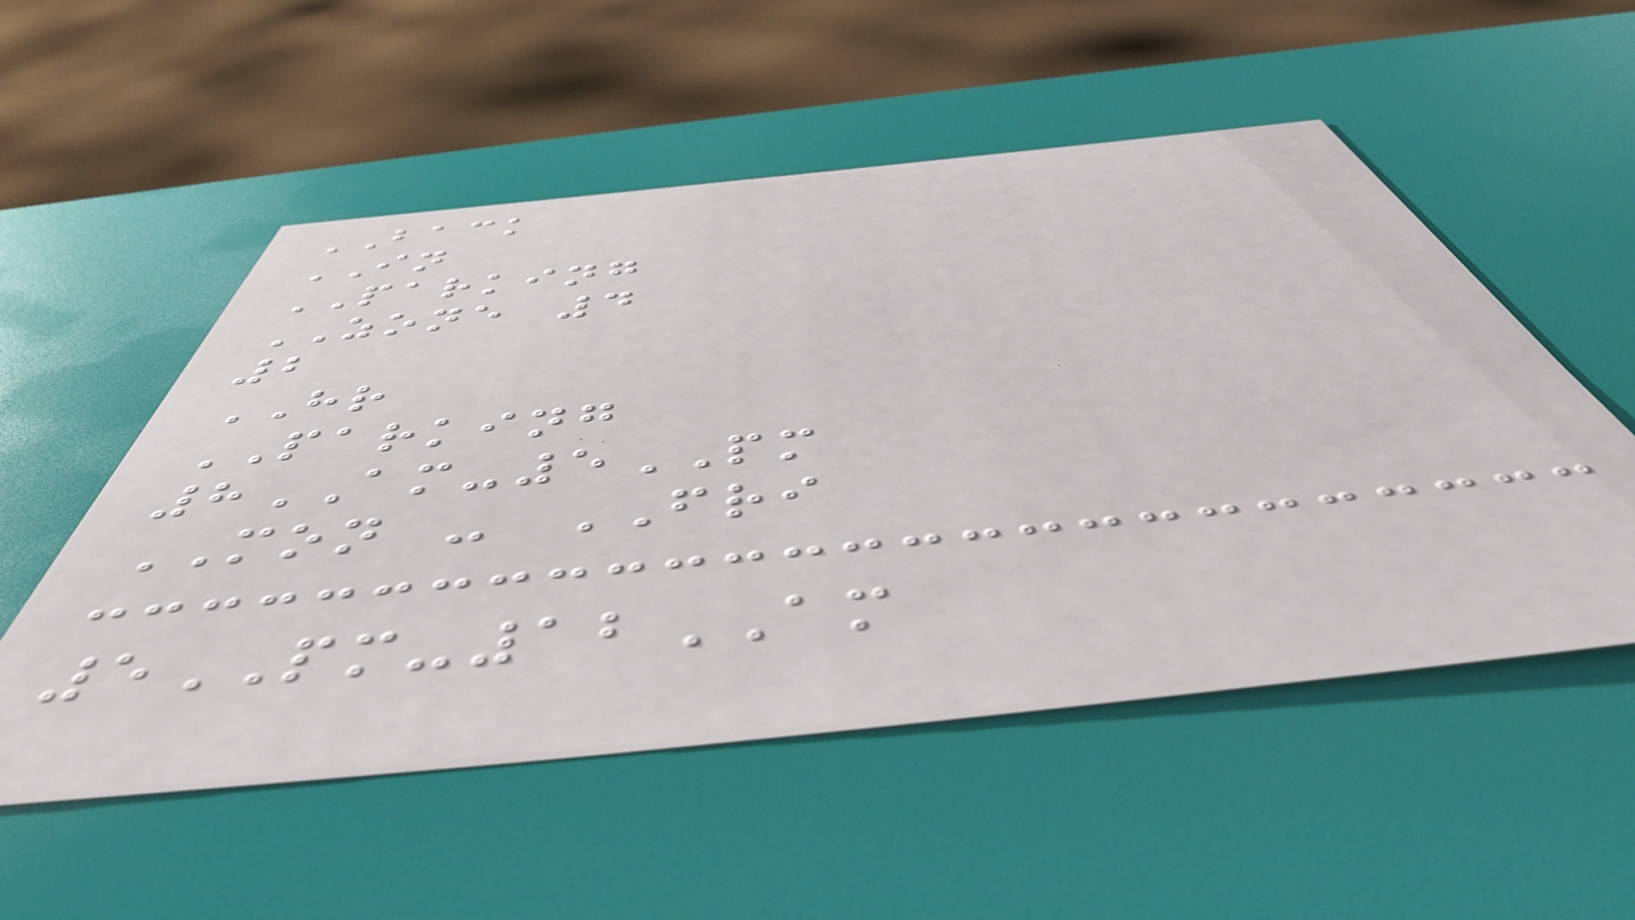BACK
IN
PARKING
ZONE 4
2
HR
PARKING
8AM-5PM
MON - FRI
5PM-12AM
